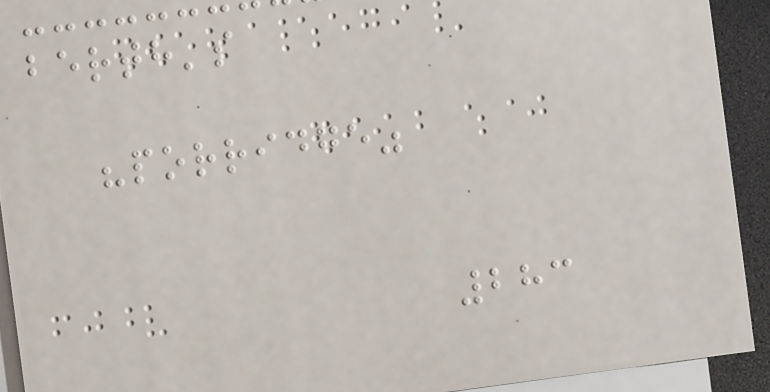berth's
"porridge"
283
